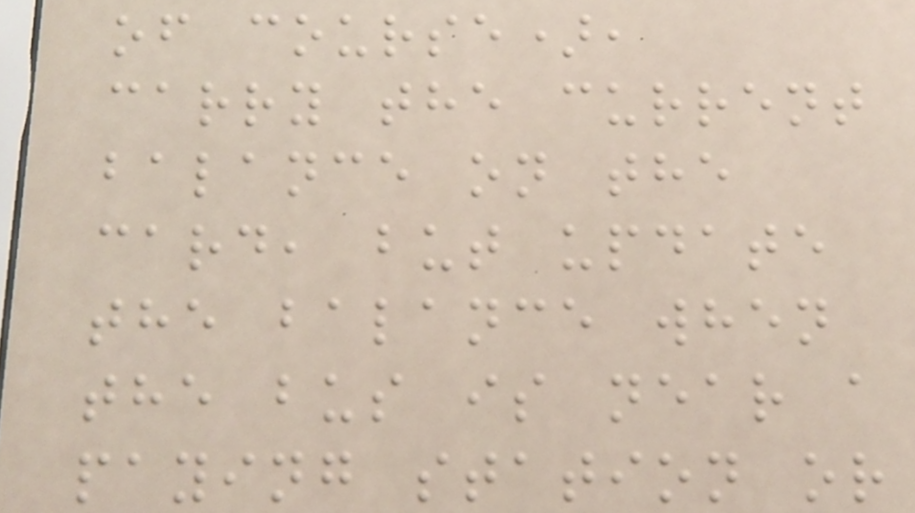of course),
carry the current
balance on the
card, but update
the balance when
the bus is near a
paying station or
